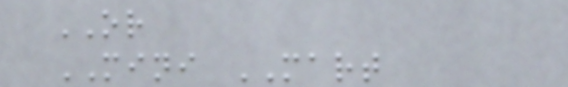OR
MINI MART
